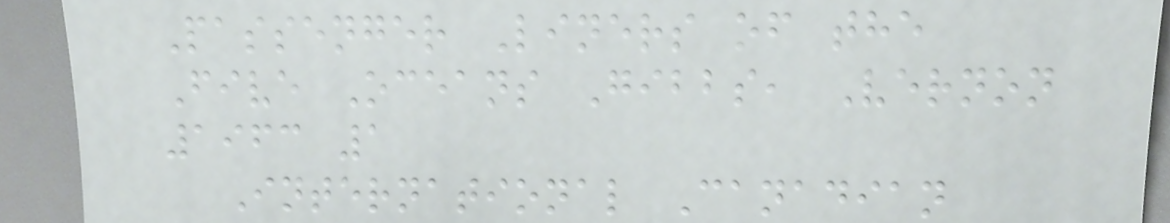Passenger Liners of the
Five Oceans Gibbs, Vernon
1963 1
International Canadian
